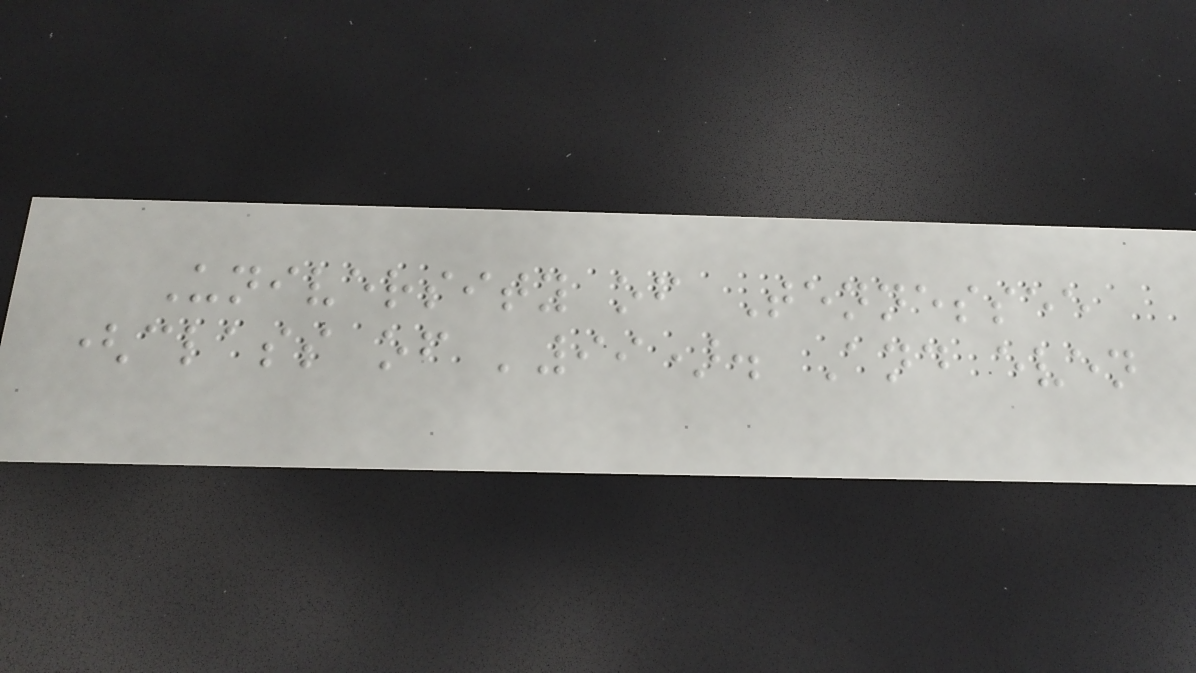University of Tennessee
(class of '99). And even
